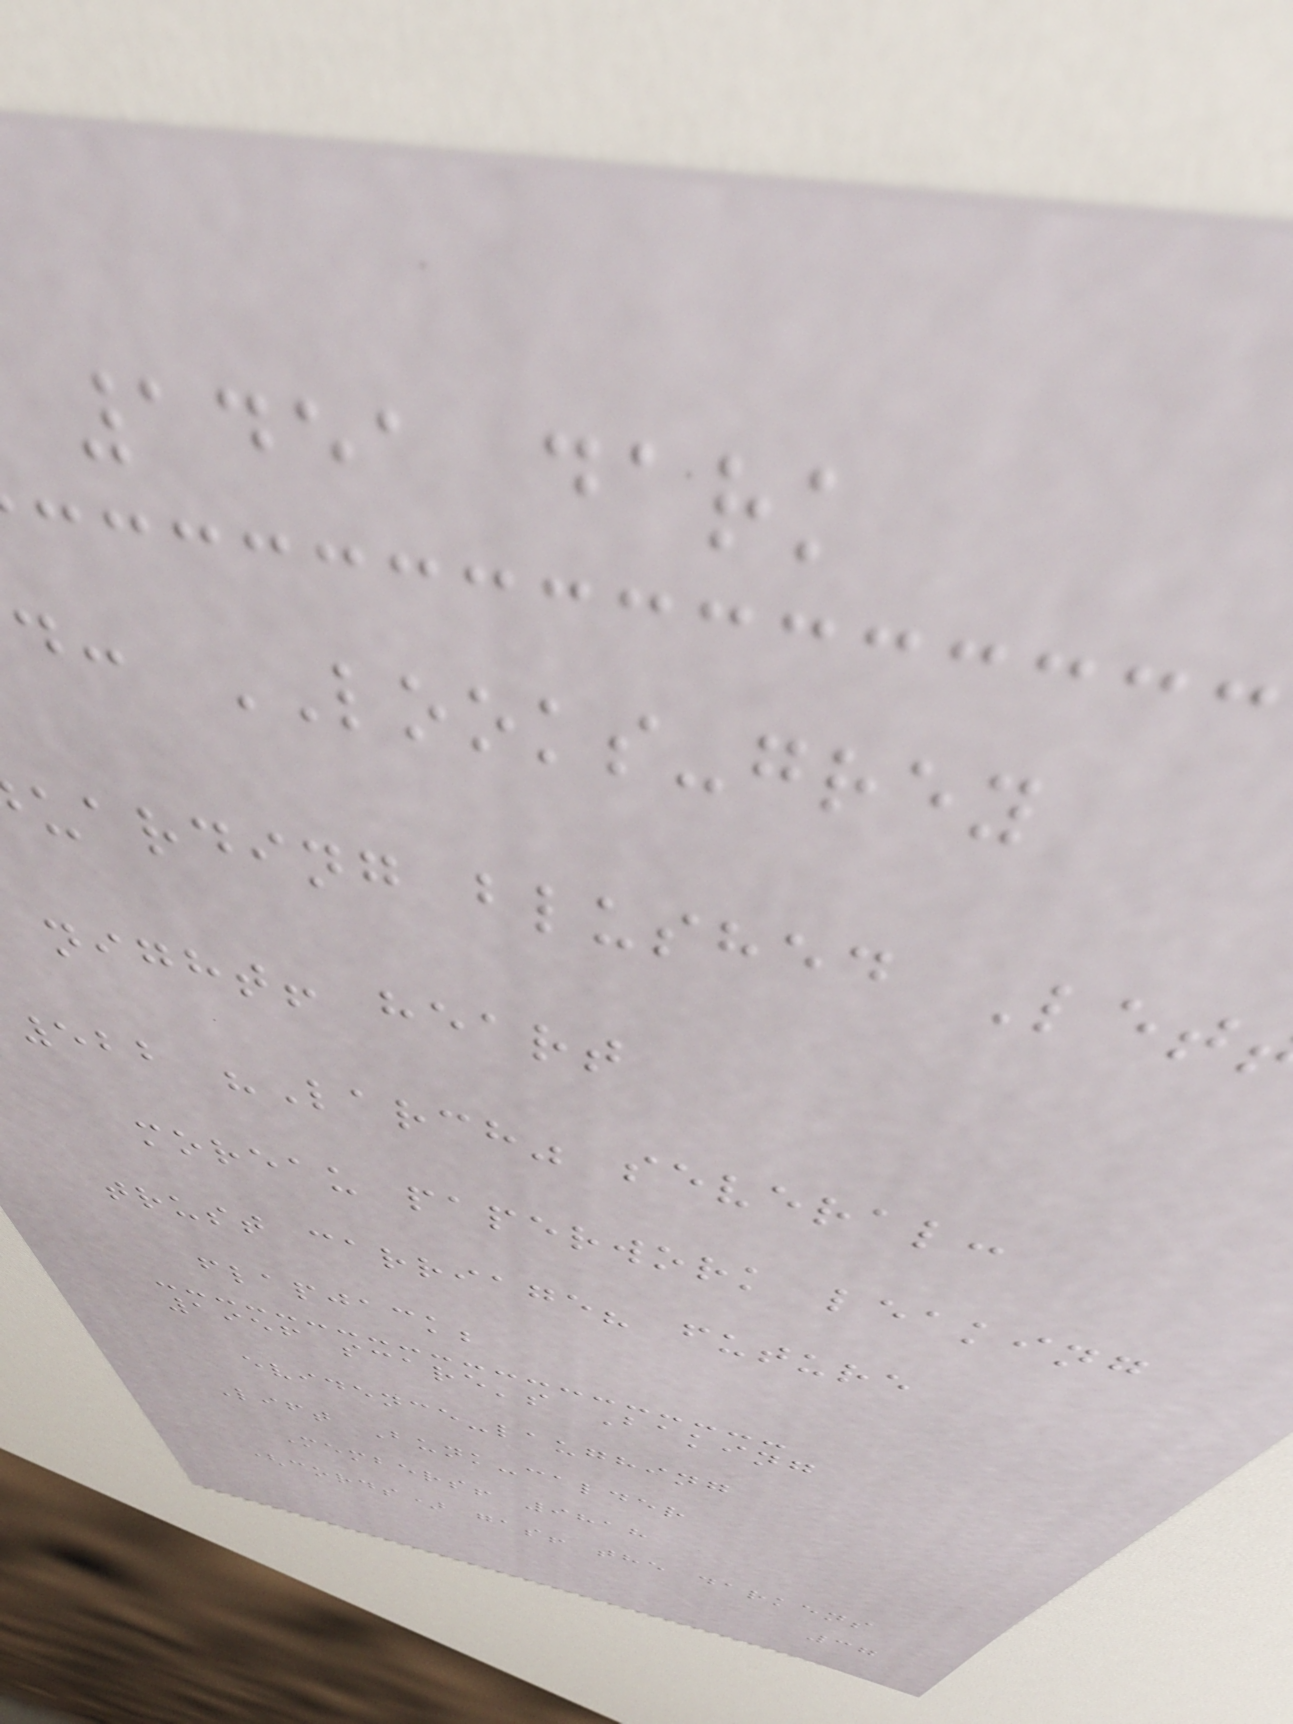1451 dark
d: LOOKS-grey
uarding blushed Let
night! heart
522 "Larch" several:
moreau paperwork leaking
trust carriage? future
flapjack;
1956 scare's Baking
evidence-laughing
Lift Bunk-calder
Members! 9818
(cords) gas! the darkens
37
